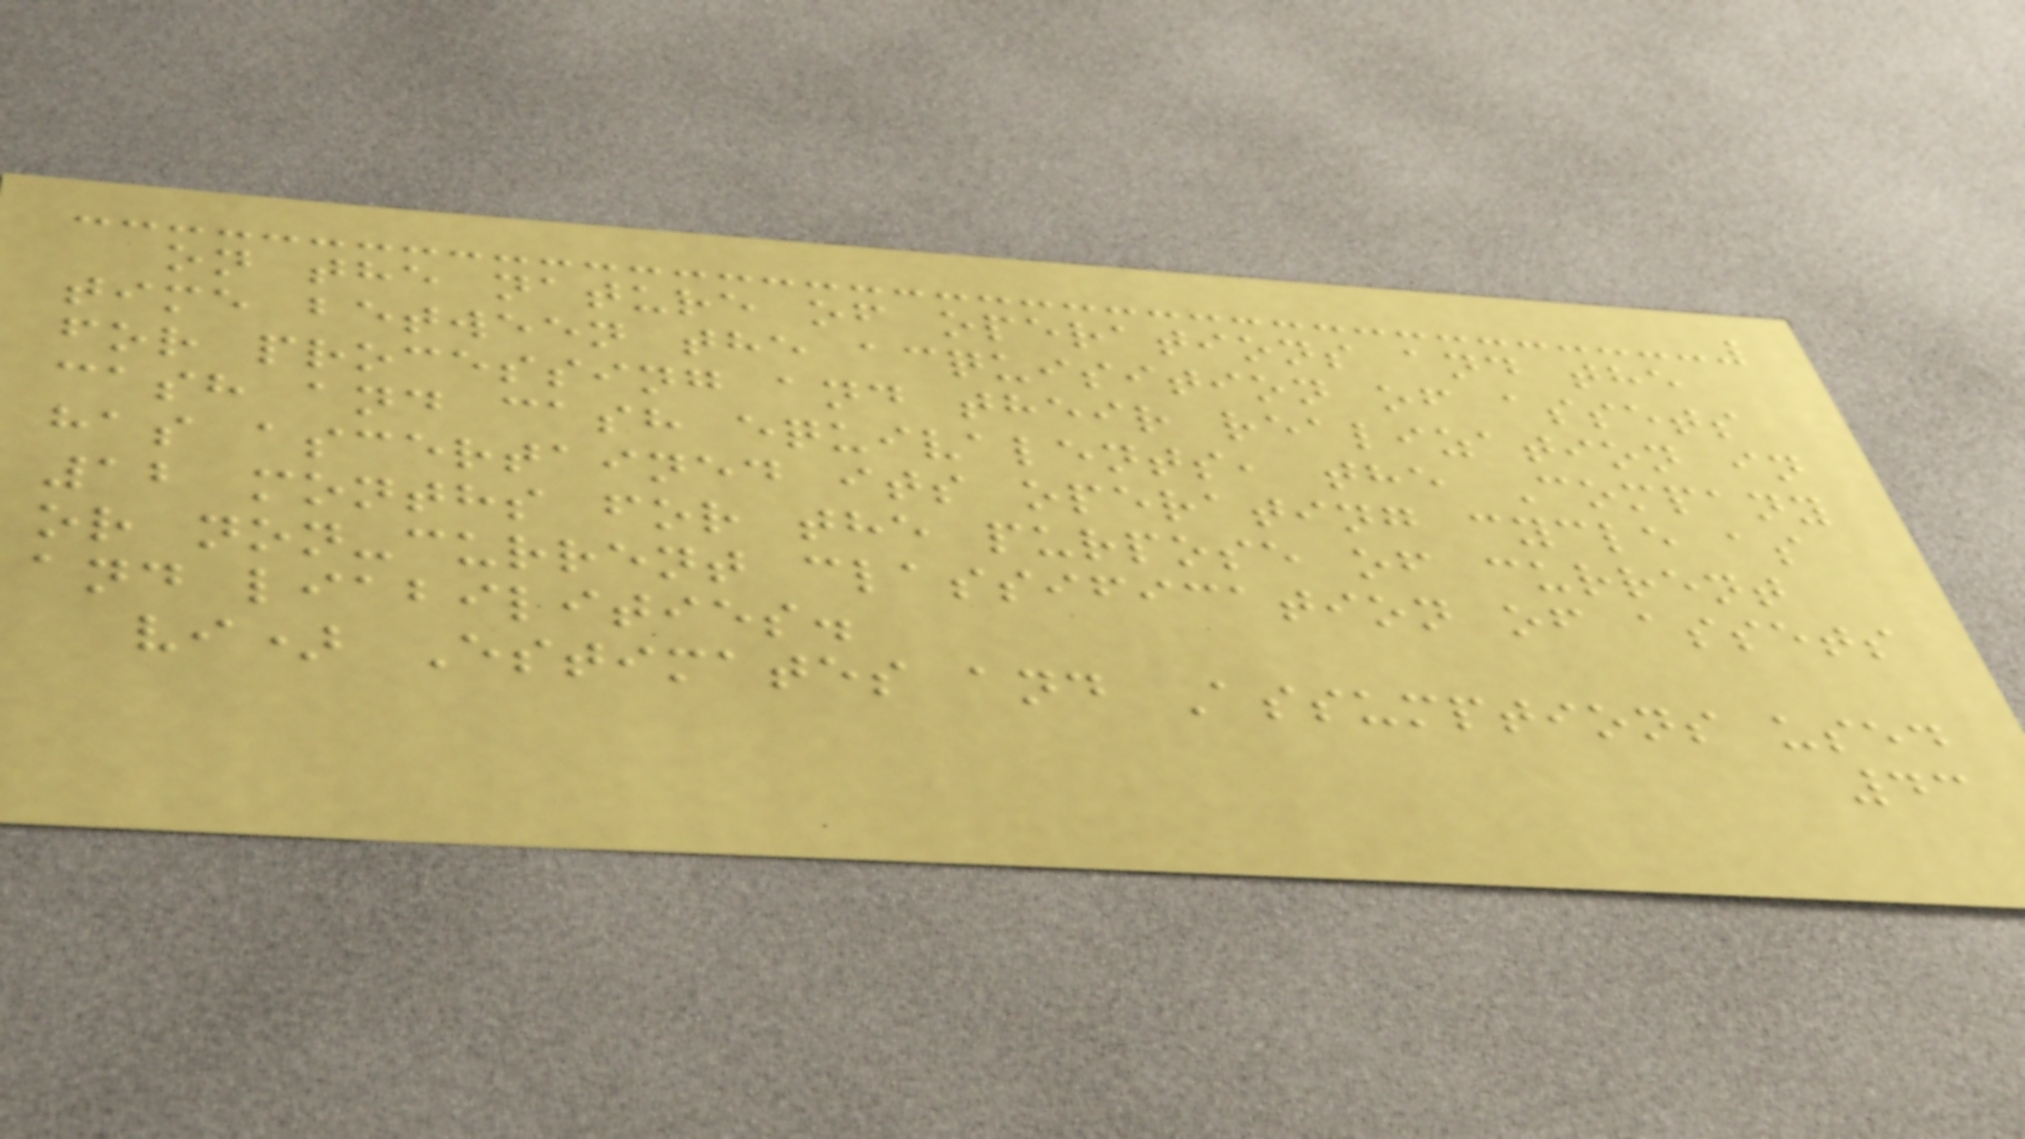on the nature of operations and the
time between the acquisition of assets
for processing and their realization in
cash and cash equivalents, the Company
has ascertained its operating cycle as
12 months for the purpose of current
or non-current classification of assets
and liabilities.
vi) Estimates and Assumptions used
43
